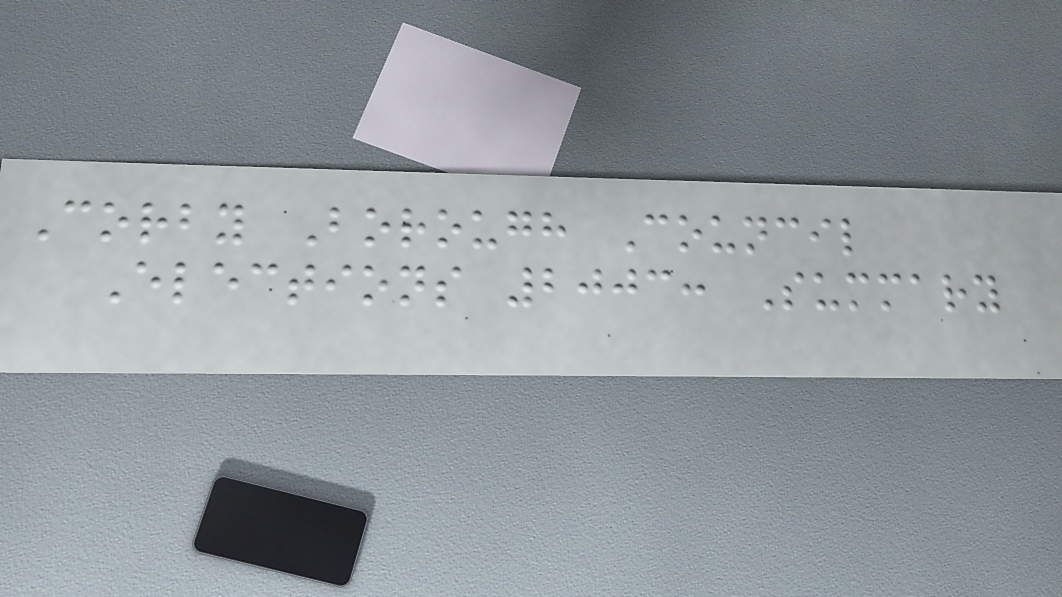Corby Borough Council
Elections 2003: Summary
